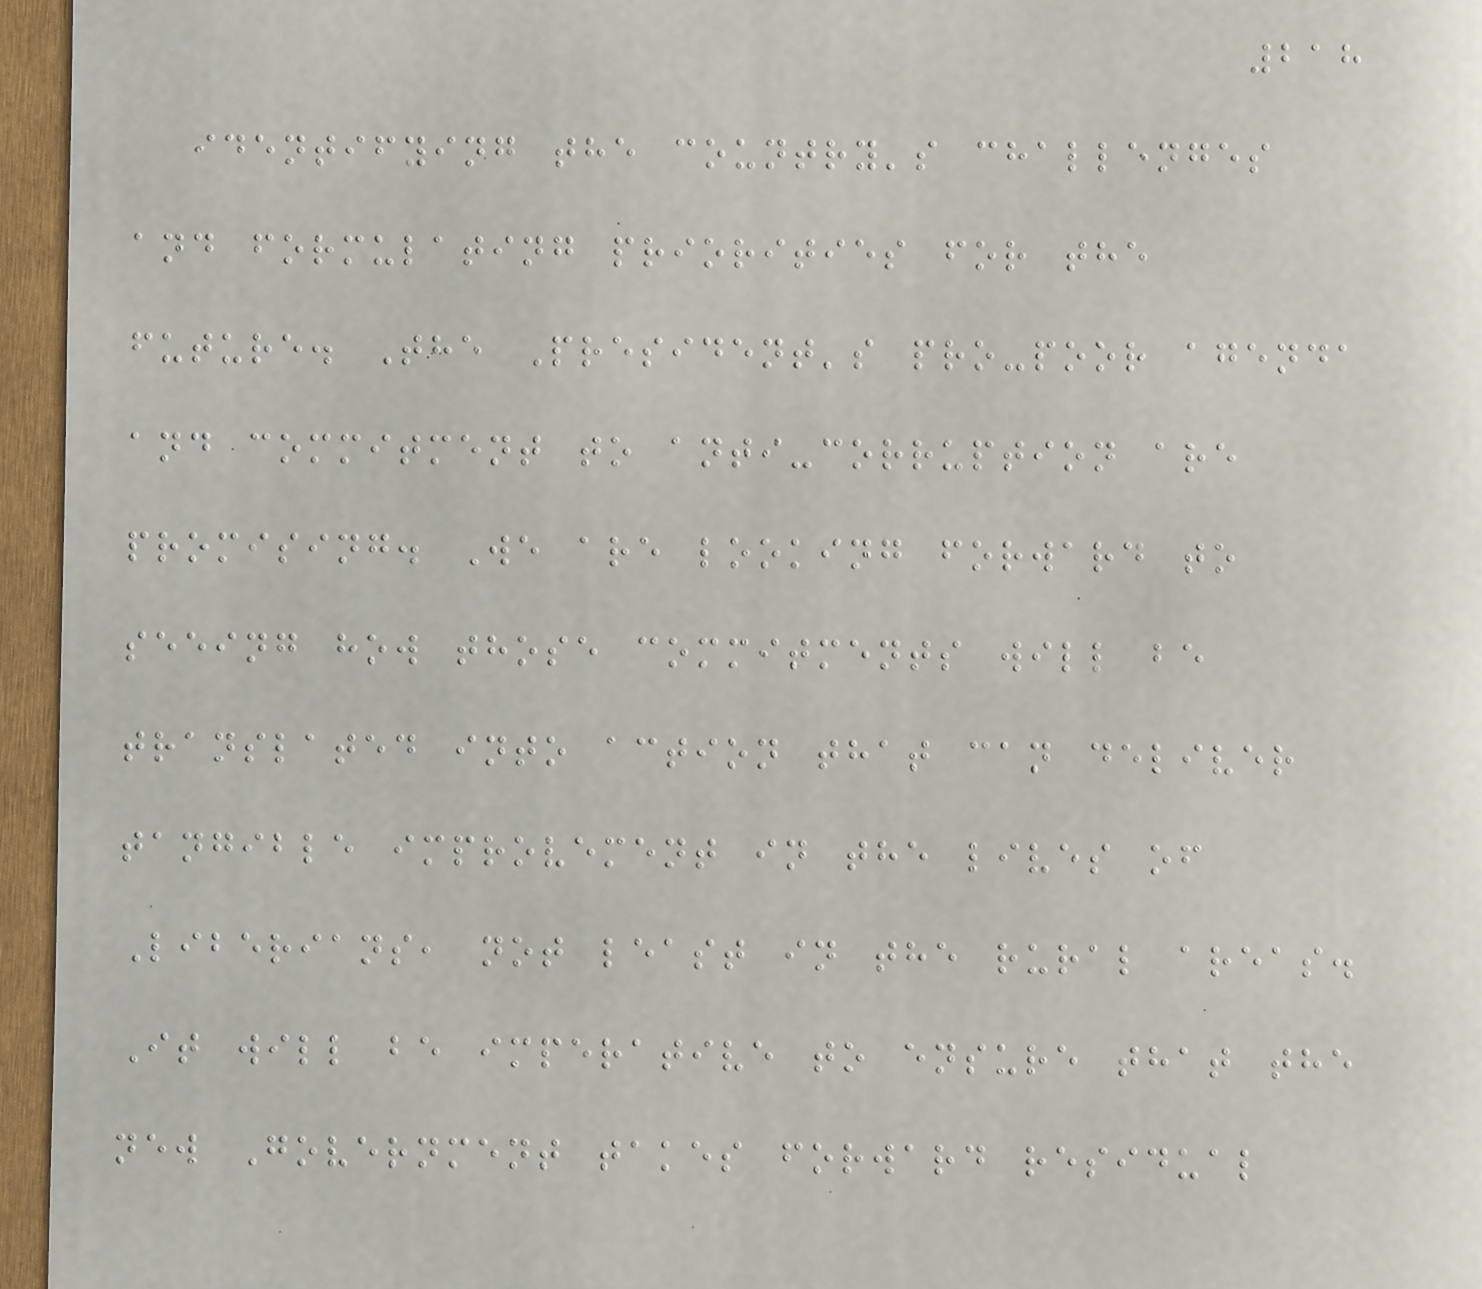218
identifying the country's challenges
and formulating priorities for the
future. The President's pro-poor agenda
and commitment to anti-corruption are
promising. We are looking forward to
seeing how those commitments will be
translated into action that can deliver
tangible improvement in the lives of
Liberians, not least in the rural areas.
It will be imperative to ensure that the
new Government takes forward residual
